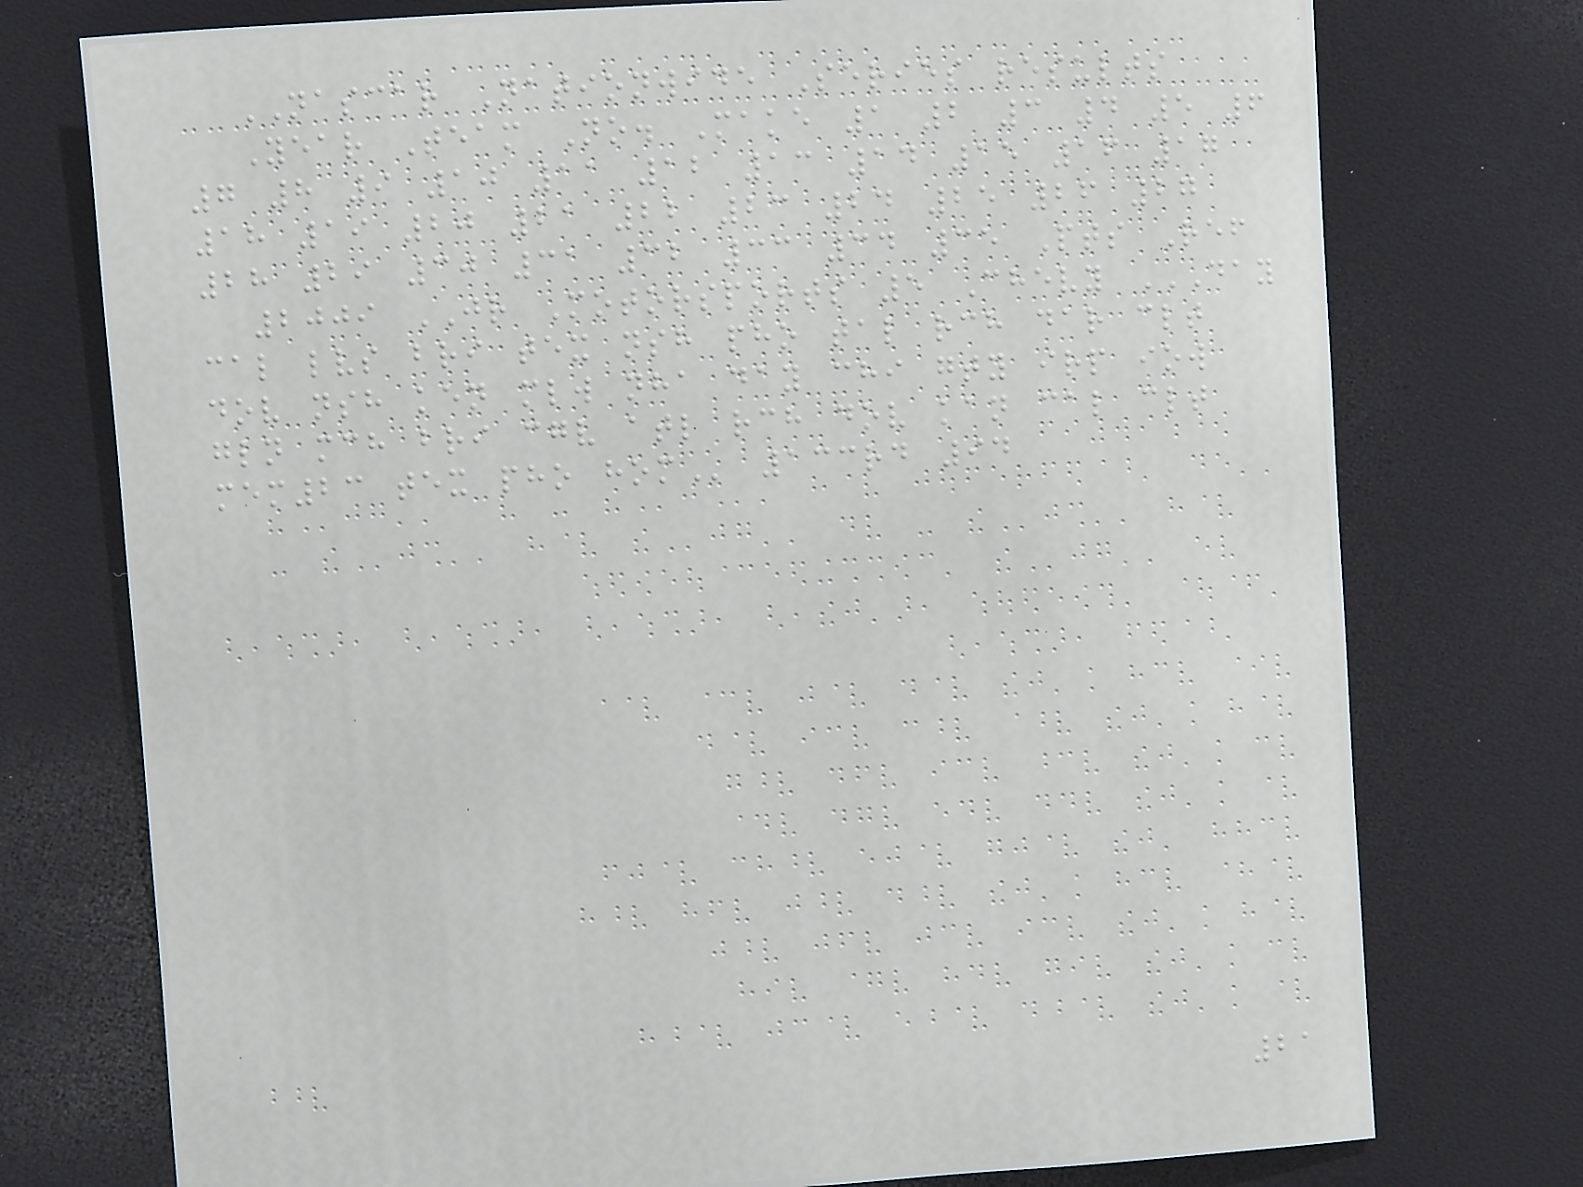NASCAR Nationwide Series results
Year Team No. Make 1 2 3 4 5 6
7 8 9 10 11 12 13 14 15 16 17
18 19 20 21 22 23 24 25 26 27
28 29 30 31 32 33 34 35 Pts Ref
2009 JR Motorsports 5 Chevy DAY
CAL LVS BRI TEX NSH PHO TAL RCH DAR CLT
DOV NSH KEN MLW NHA DAY CHI GTY IRP IOW
GLN MCH BRI CGV ATL RCH DOV KAN CAL CLT
MEM23 TEX PHO HOM 133rd 94
21
